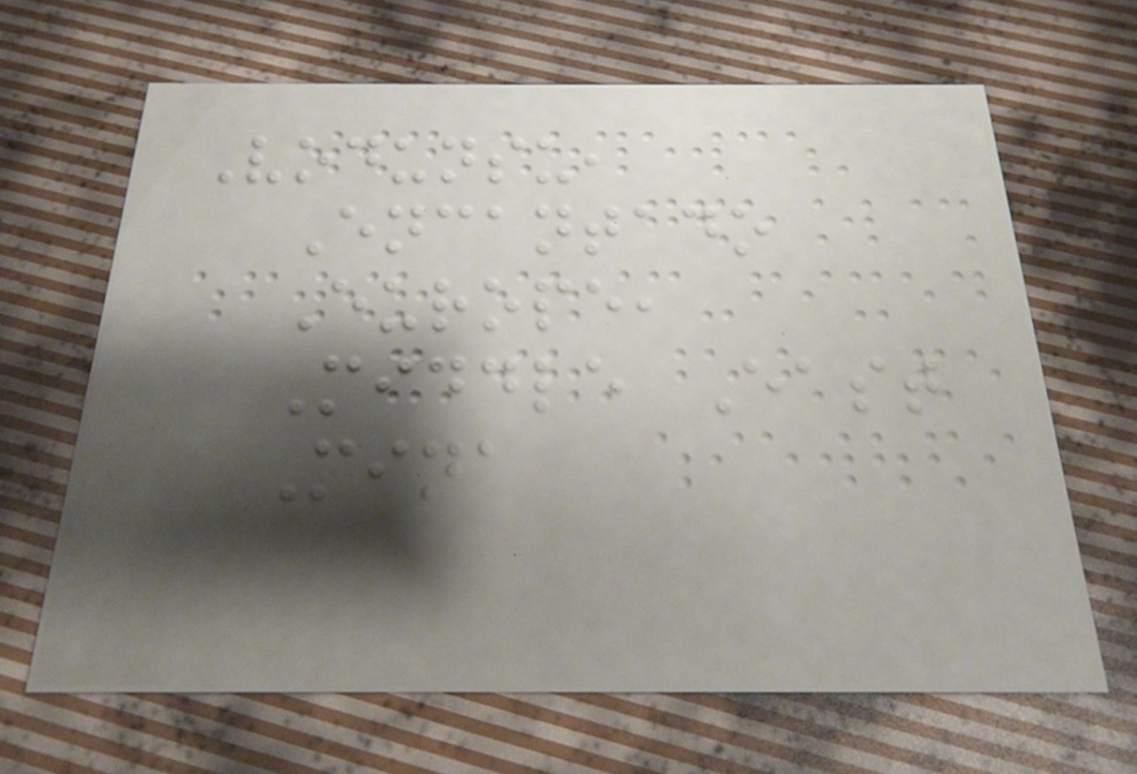Vodunsu,
Encantado
Europe,
Middle East
Mina
